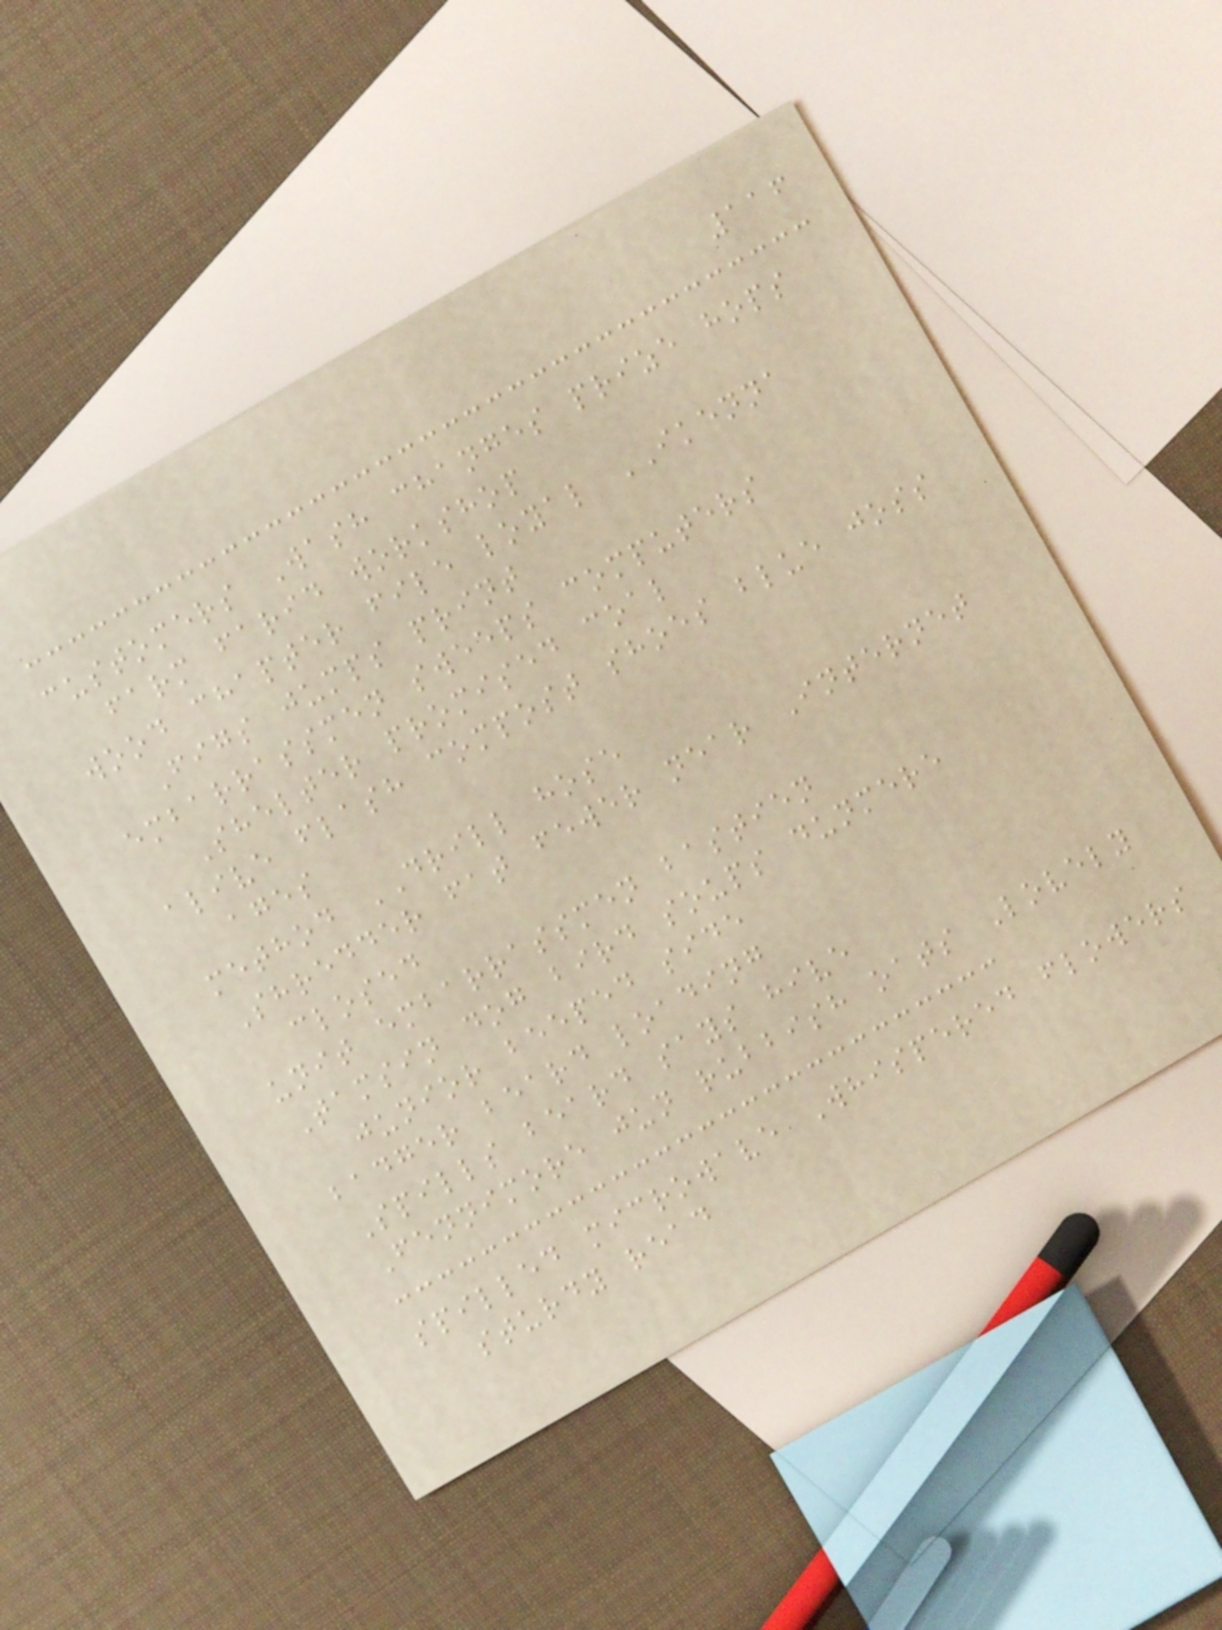116
customers Wash changes prize hops
farm farid workshop
wood chapter file loyal IKENNA
Figs jumps print
embarrassmen sweeps computers
Shelter promised coal
alive flash compost shoes blue joss
ages
method DRILL hose
Shredder fat fewer near Internet
closed
unit embarrassmen bastien
Tamsin dog bird soups dunmere
junior beeped side
badger beard loading
Spills beard says hive
Fennimore jun rubbish oats Lovely
spilled microwave Whispered flowers
sturdy read
